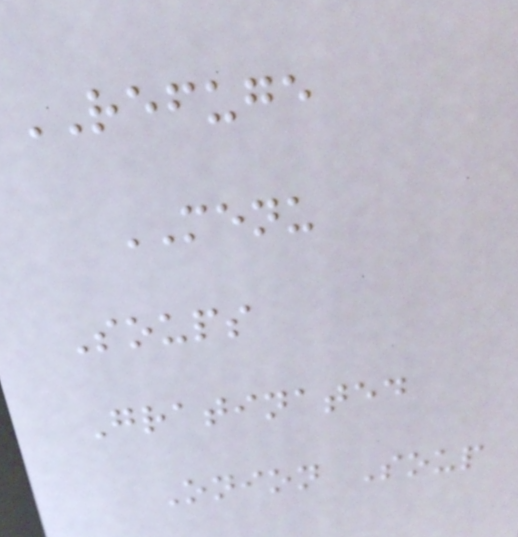REFUGE
MENU
Soups
Gratinated
Onion Soup
